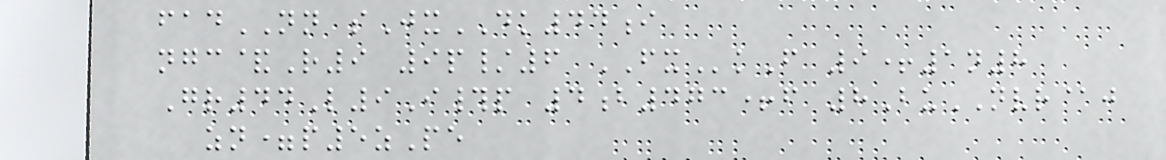fadNN sJxDK44i
ngc&R9 9p/6 FXkF 9+1n8
Gr44L9I#p 4b473+f 8BuNVR@j
zn=p5zPe
